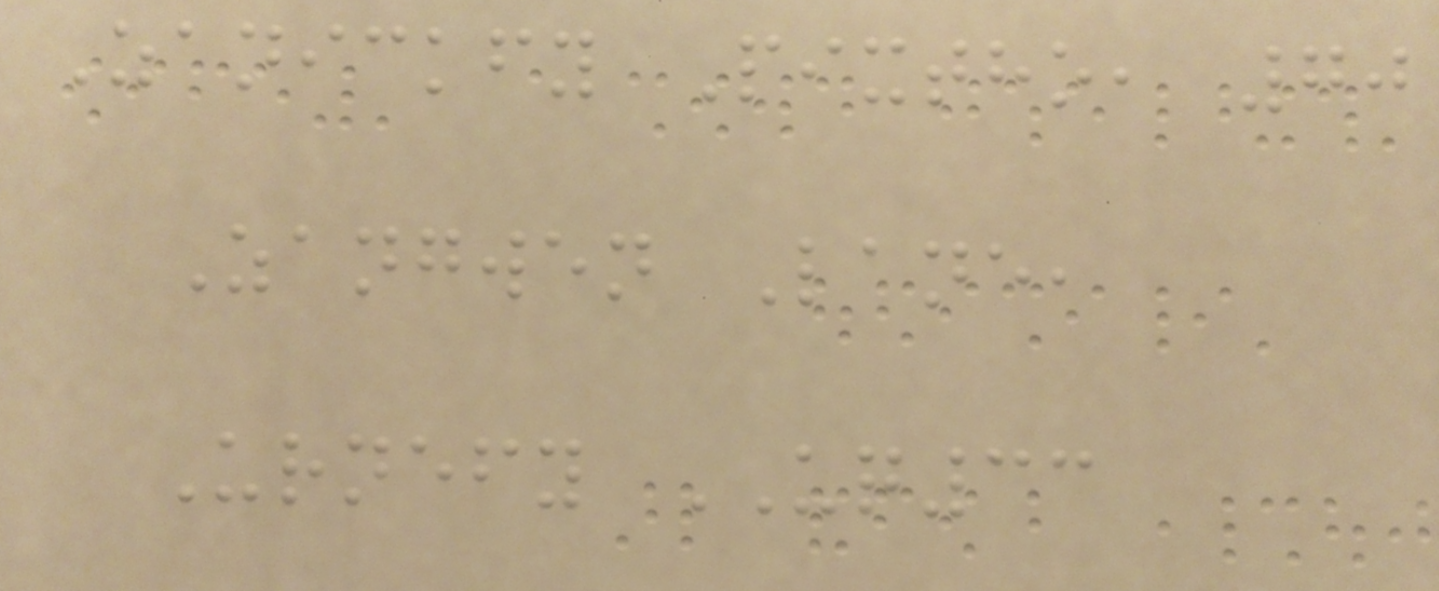Zanickfy Pixtho, 70
Zangwen Lane,
Urnefy UQ33
